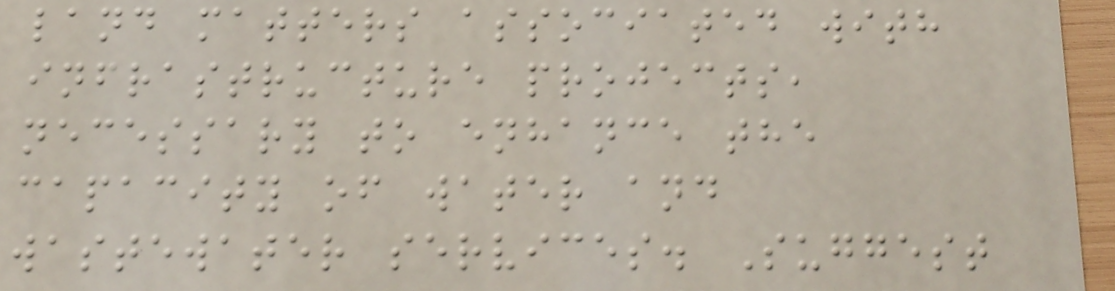land matters associated with
infrastructure projects,
necessary to enhance the
capacity of water and
wastewater services. Suggest
